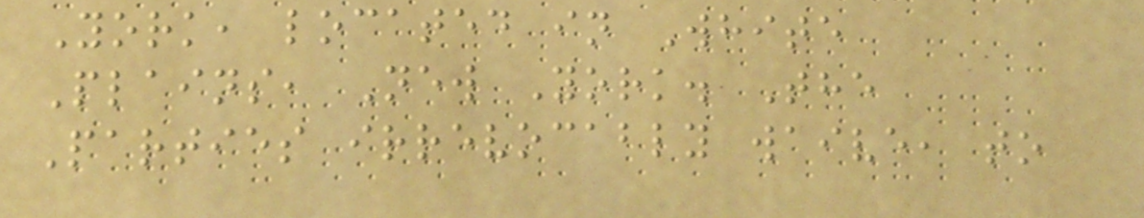York, located in White
Plains, New York. The
Parties irrevocably waive, to
